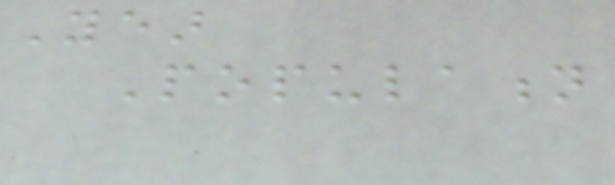Year
Population
